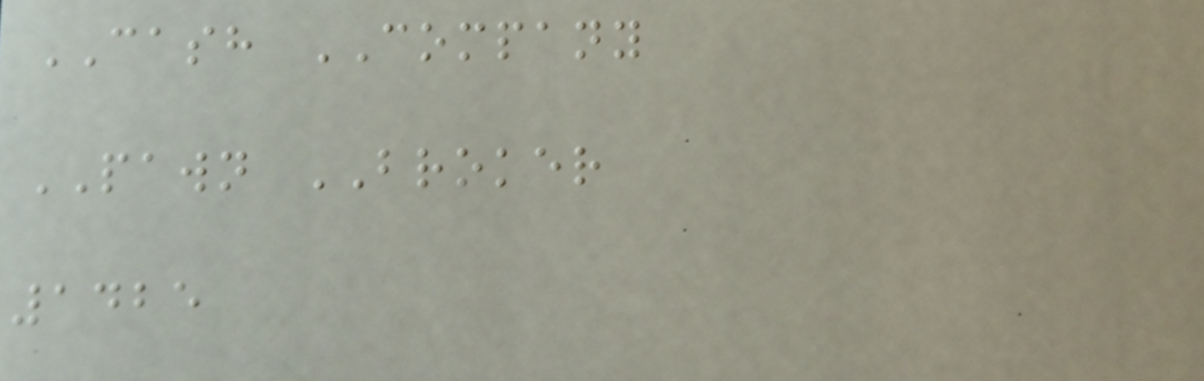CASH COMPANY
PAWN BROKER
1425
